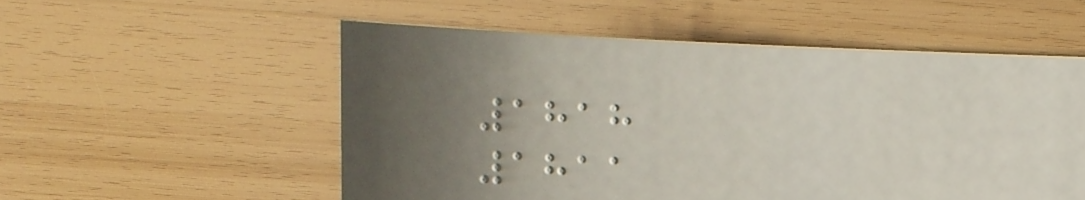1818
1811
